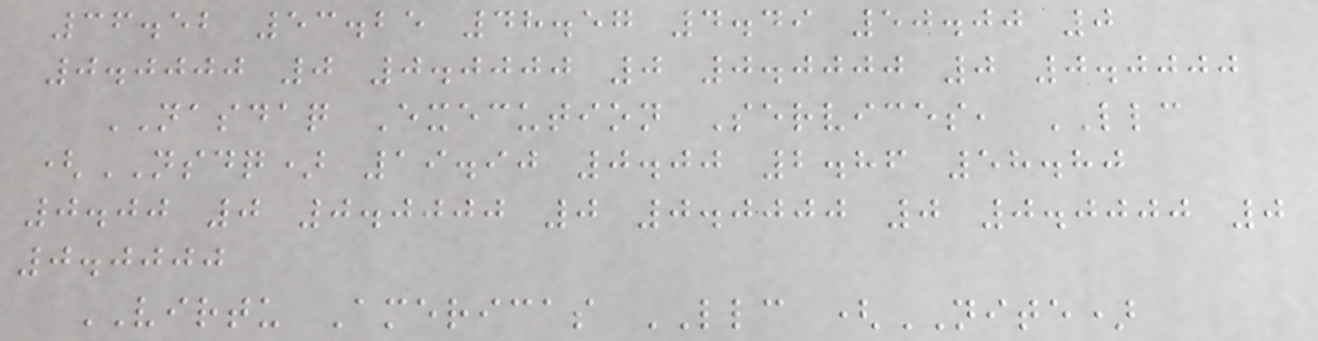36.52 53.25 48.57 4.49 50.00 0
0.0000 0 0.0000 0 0.0000 0 0.0000
NASDAQ Execution Services, LLC
(NSDQ) 19.90 0.00 2.86 58.80
0.00 0 0.0000 0 0.0000 0 0.0000 0
0.0000
VIRTU Americas LLC (NITE)
